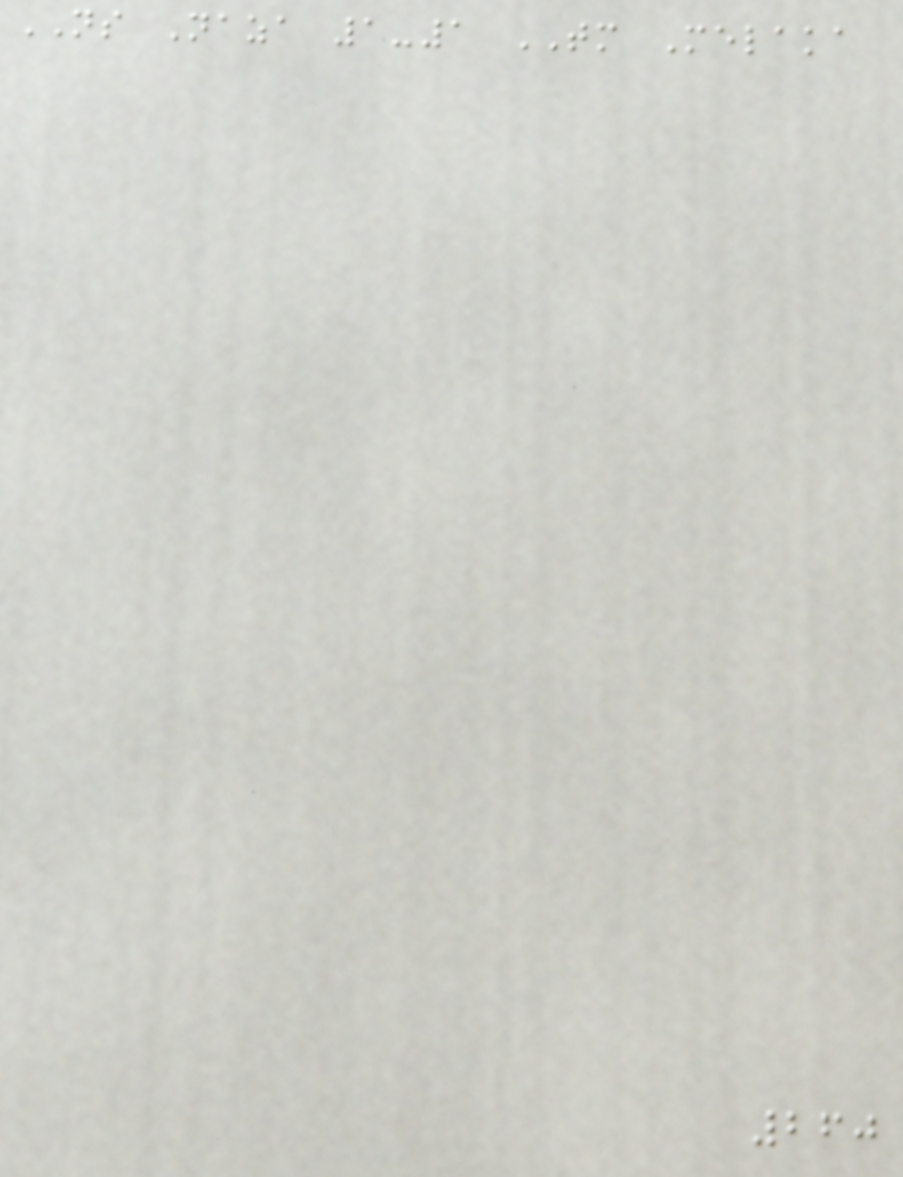NS Naza 1-1 TM Melaka
260
